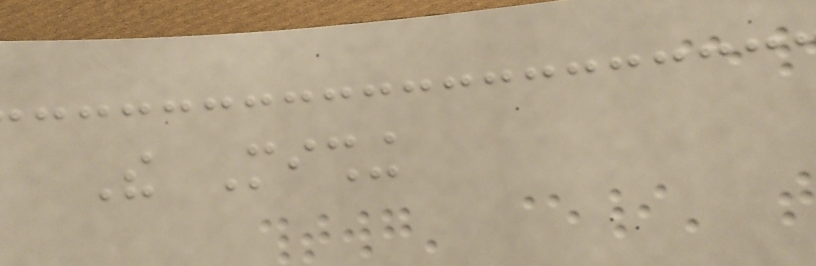The Mishing
